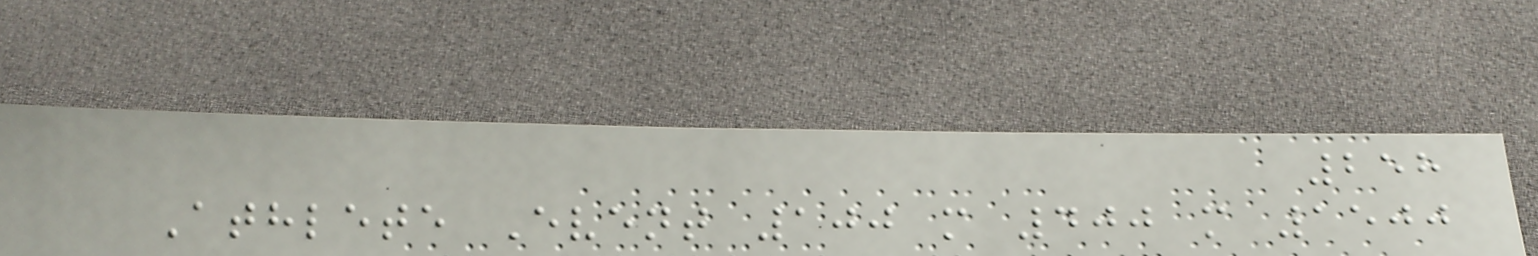258
Athlete Event 100 m 400 m 1500
